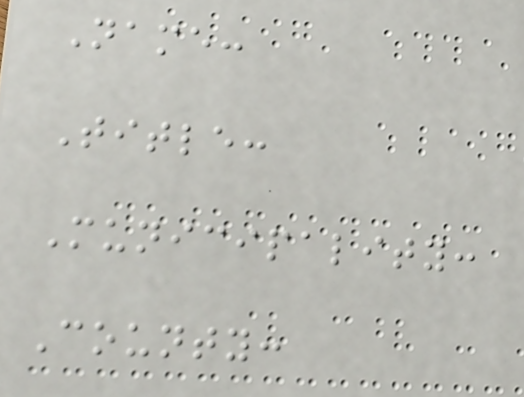Name:
Title:
Municipality:
County:
